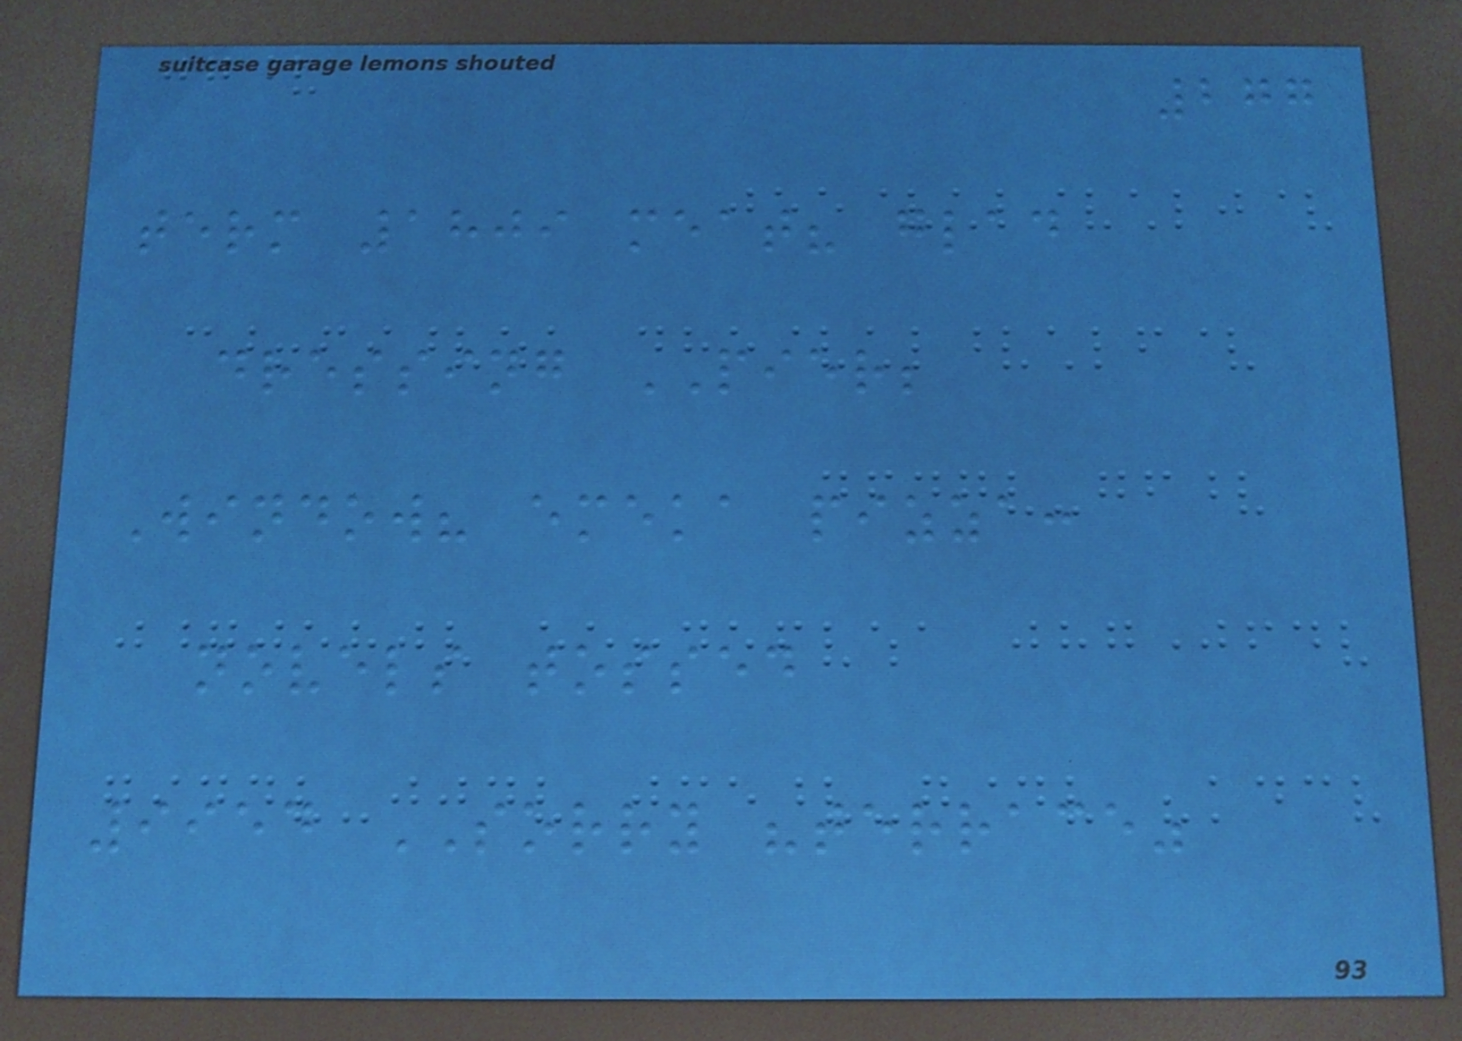277
term 1809 meat? glad
dressing PIER;
Window? emeka pizza:
novels tossed
9954 SORRY "terrace"
